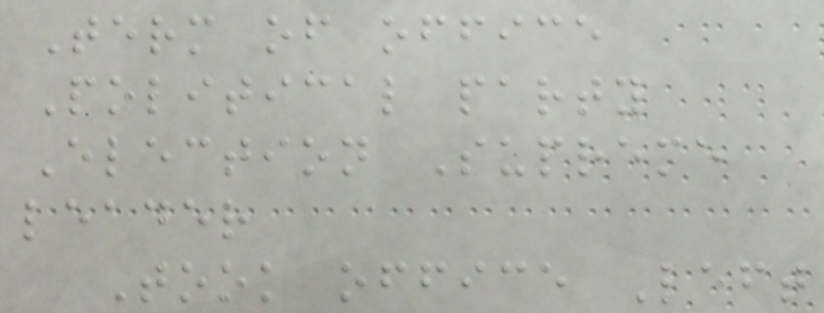Term of office
Political party
Election Supreme
leader
Took office Left
